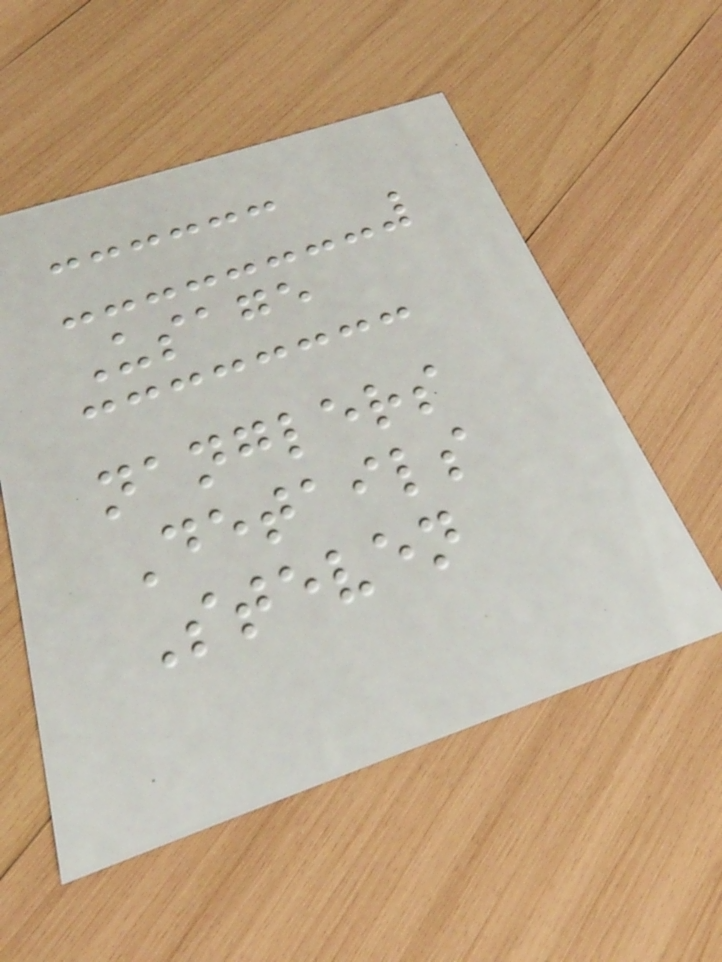Usage
nanglers
Details
Steven
